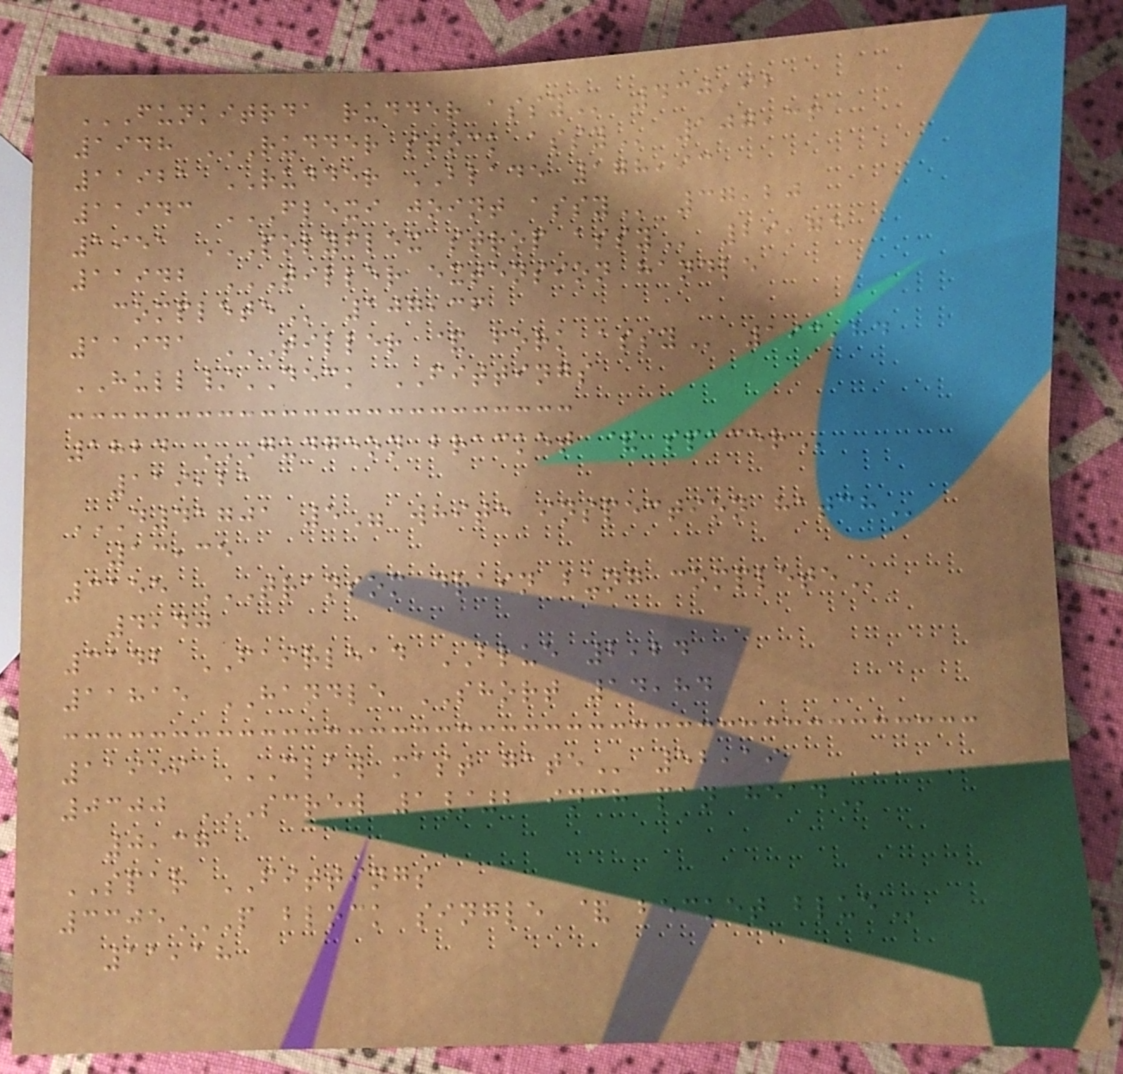FUNKITRDA RUDDER ASSY 430,92
1948 RUDDER STOCK ASSY 107,36
11921 RUDDER BLADE 178,93
11943 FLEXI JOINT ASSY 37,20
1951 POLYFLEX STROP ASSY 29,75
11942 TILLER EXTENSION HANDLE
COMPLETE 107,36
11941 TILLER & FORK ASSY 193,84
HULL/DECK FITTINGS
1824 GUDGEON BRACKET & SPACER
119,21
D41701 5" WHITE INSPECTION HATCH
13,35
3155 TRANSOM DRAIN BUNG COMPLETE
4,40
3142 FAIRLEAD BLUE 2,24
11815 HANDLE SHORT 14,84
11959 CLAW MAST GATE 52,19
0300 SCREW 1/2 INCH PAN HEAD
0,37
SPAR FITTINGS
3305P BLOCK SINGLE & BECKET BLUE
11,18
